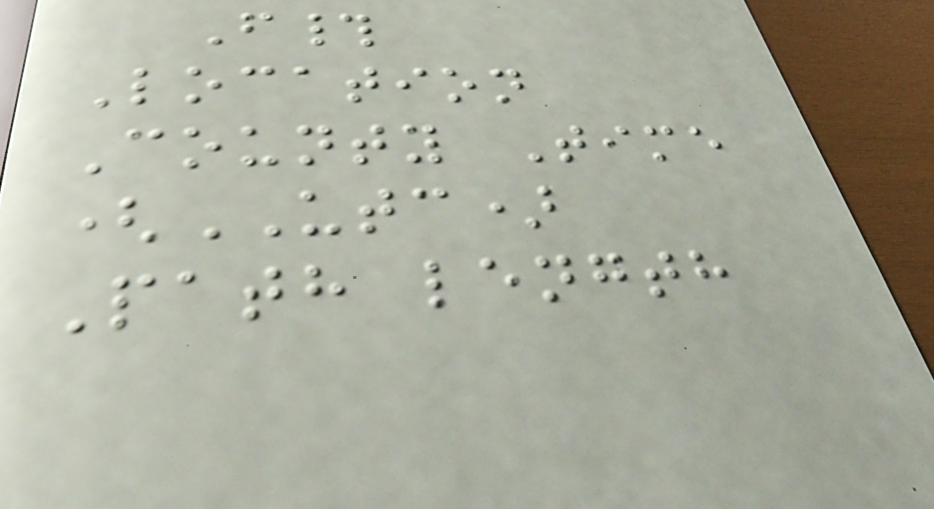F#
Location
County Time
(UTC)
Path length
